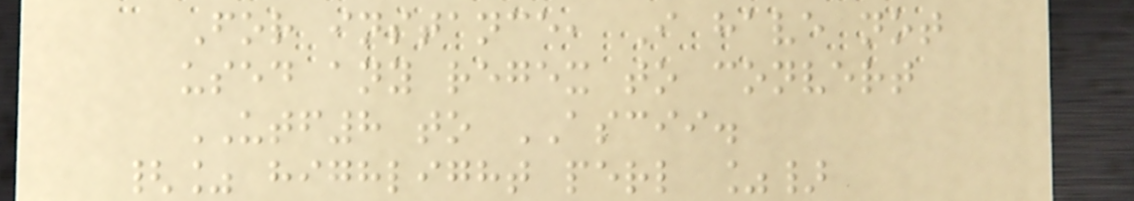For instance, I have not
used any regex to convert
UTF8 to ASCII.
{% highlight perl %}
